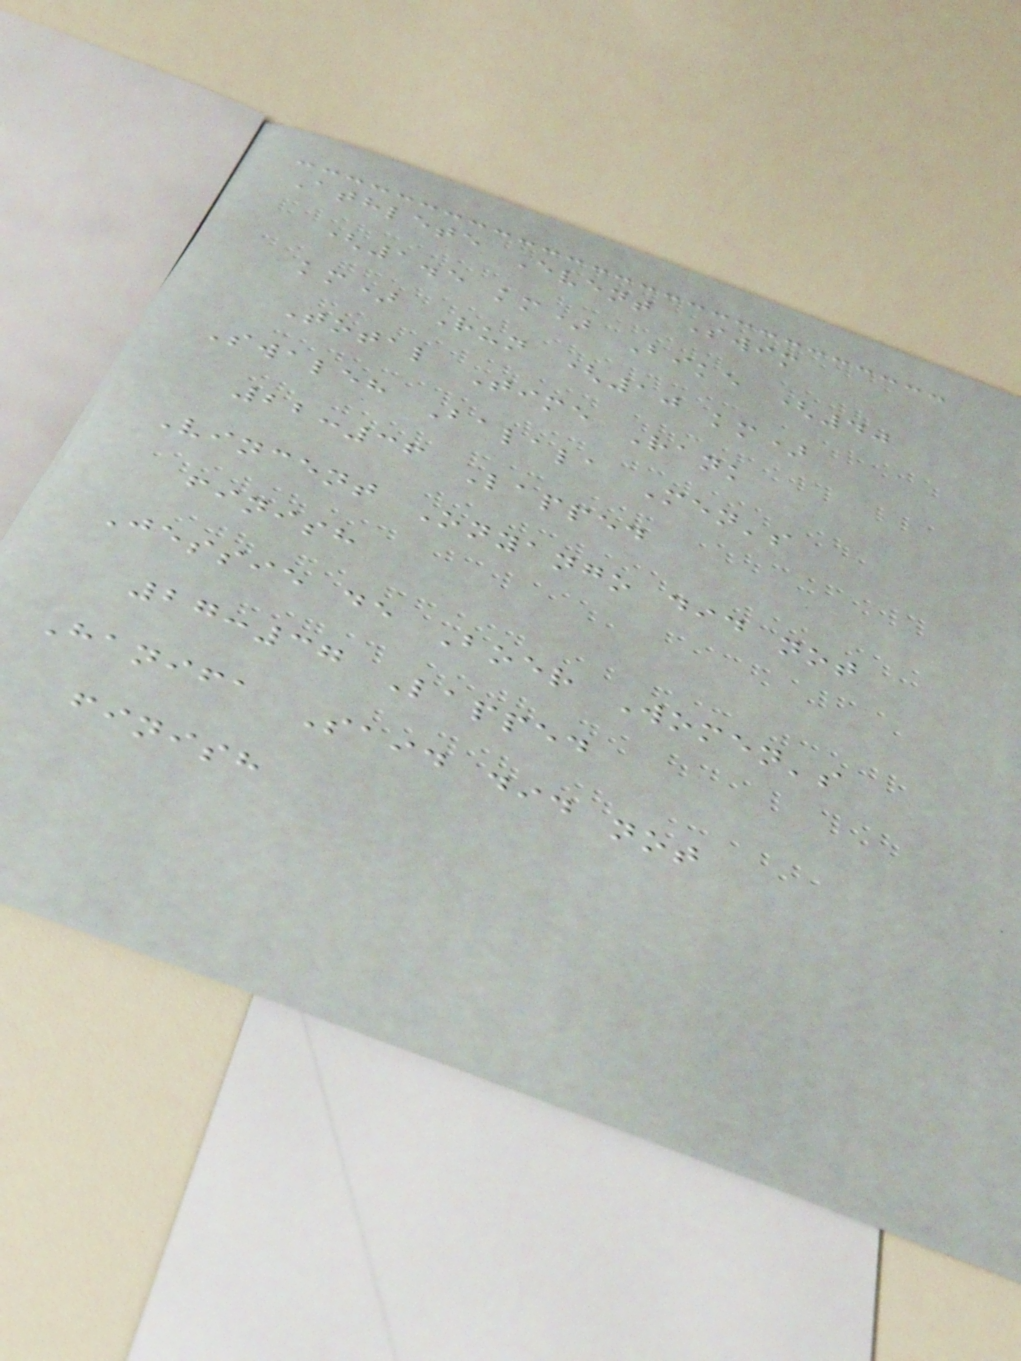Athlete Event Swim
(1.5 km) Bike (40
km) Run (10 km)
Total Time Rank
Swaleh Balala Men's
22:36 Lapped
Vincent Onyango did not
finish
Jessie de Boer Women's
27:37 Lapped
Hanifa Said did not
finish
